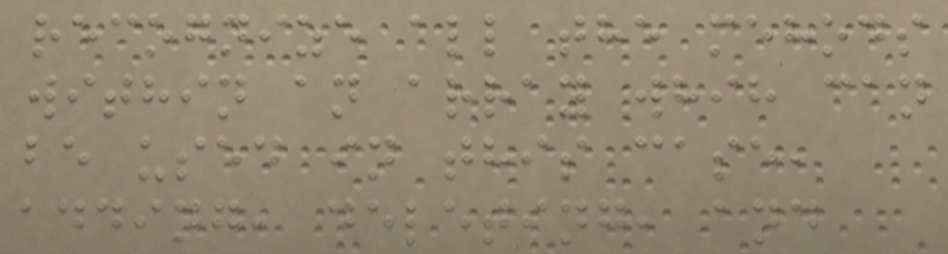recognize all the mehods
within an array whih can
be used in this case,
adding, deleting, and
